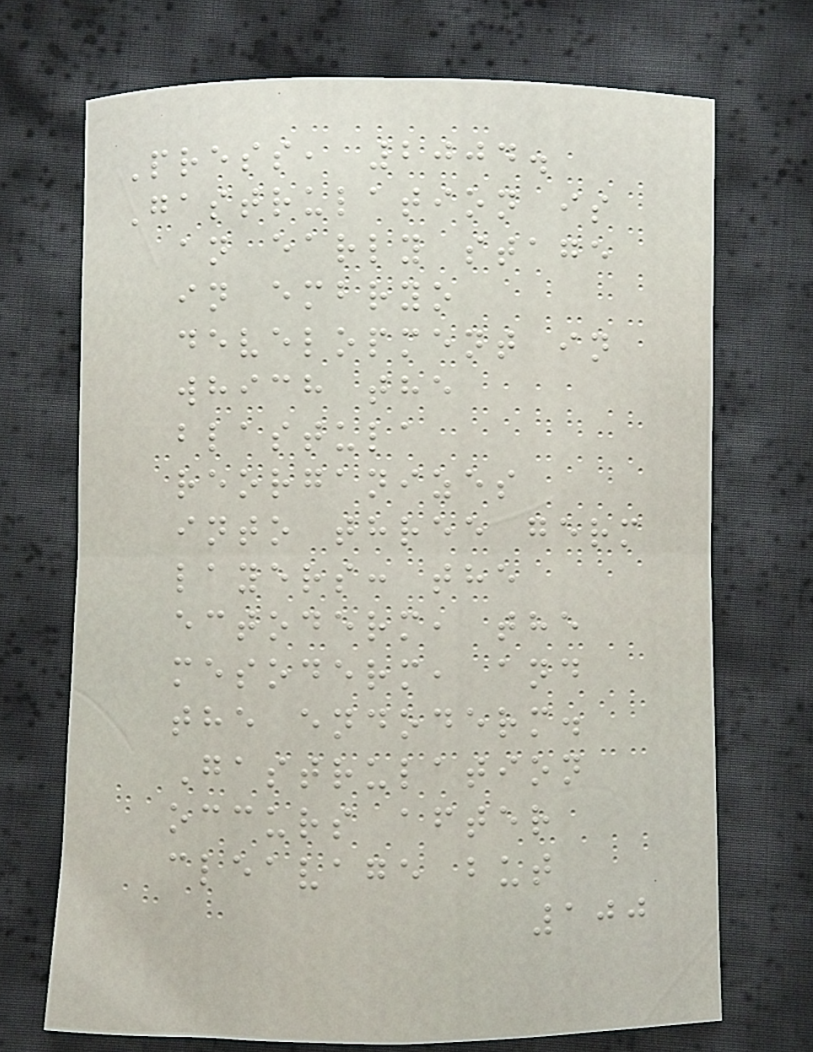Press, 2004.
Gastrulation is
an early stage
in embryo
development in
which the
blastula
reorganizes
into three germ
layers: the
ectoderm, the
mesoderm, and
the endoderm.
Gastrulation
occurs after
cleavage but
100
